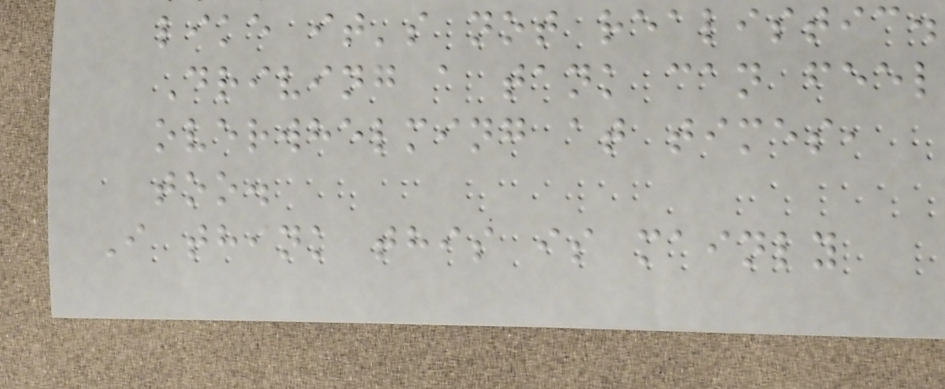like it's not realistic.
Driving a tank can feel
overwhelming at times,
too.
I think this is mainly
